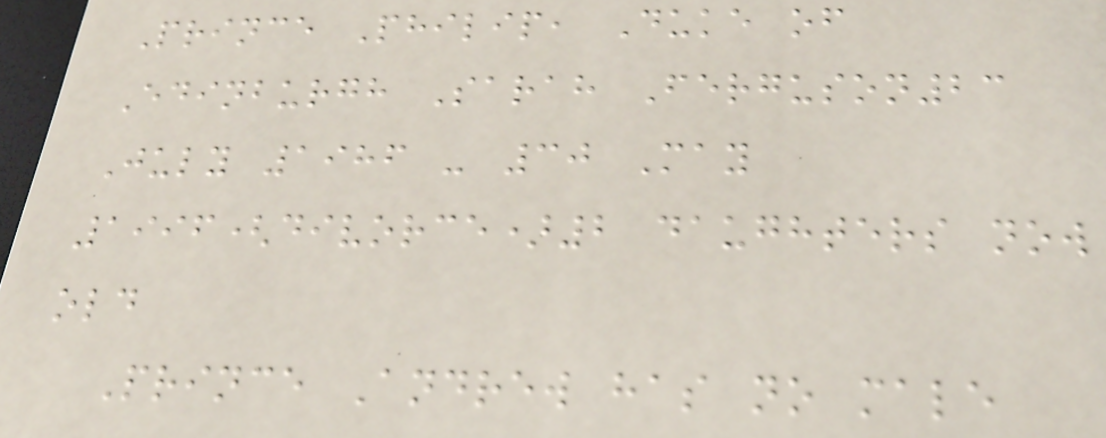Prince Philip, Duke of
Edinburgh Sarah Ferguson23
July 1986 - 30 May
1996(divorce)2 daughters now
old
Prince Andrew has no male
